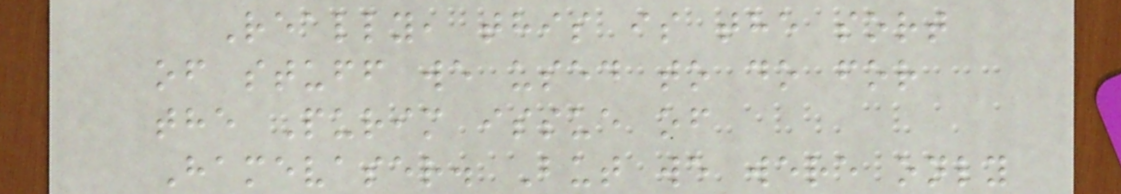Really, this is the sort
of stuff we used to do for
the Purim issue of
Hamevaser. But we were only
